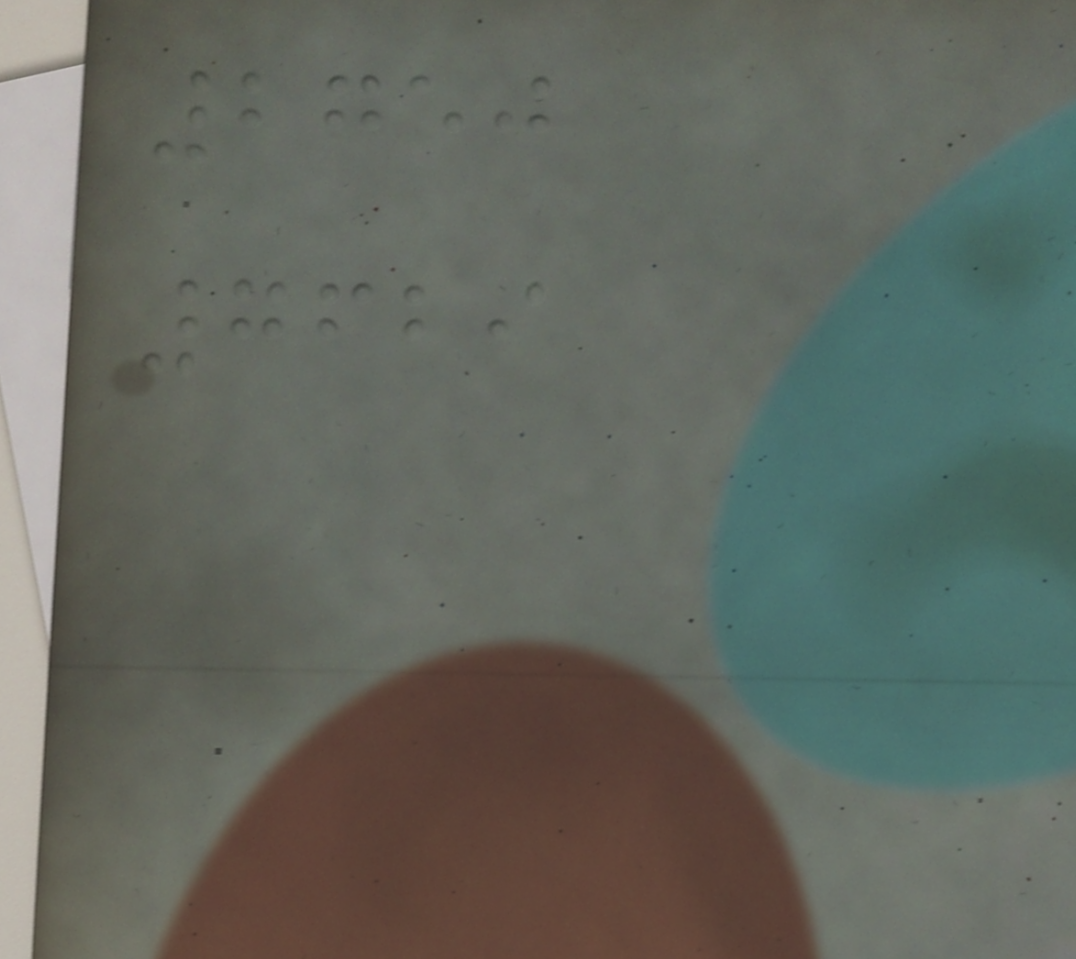2750
7629
